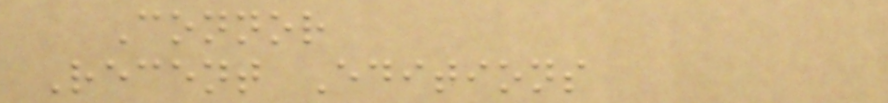Connor
Recent Editions
